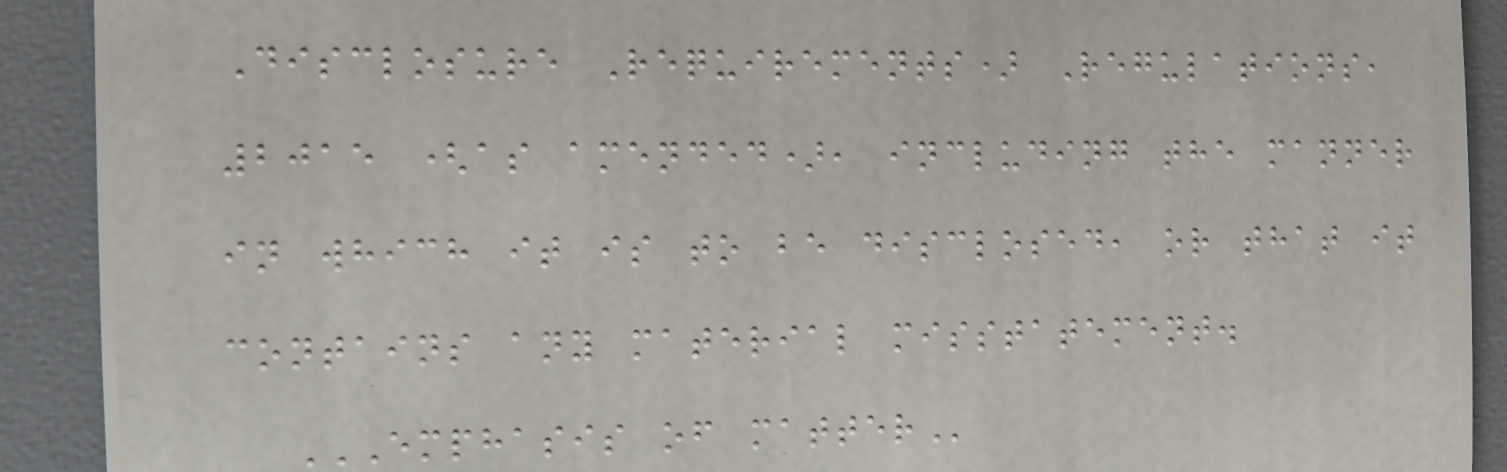Disclosure Requirements) Regulations,
2015 (as amended), including the manner
in which it is to be disclosed, or that it
contains any material misstatement.
EMPHASIS OF MATTER
